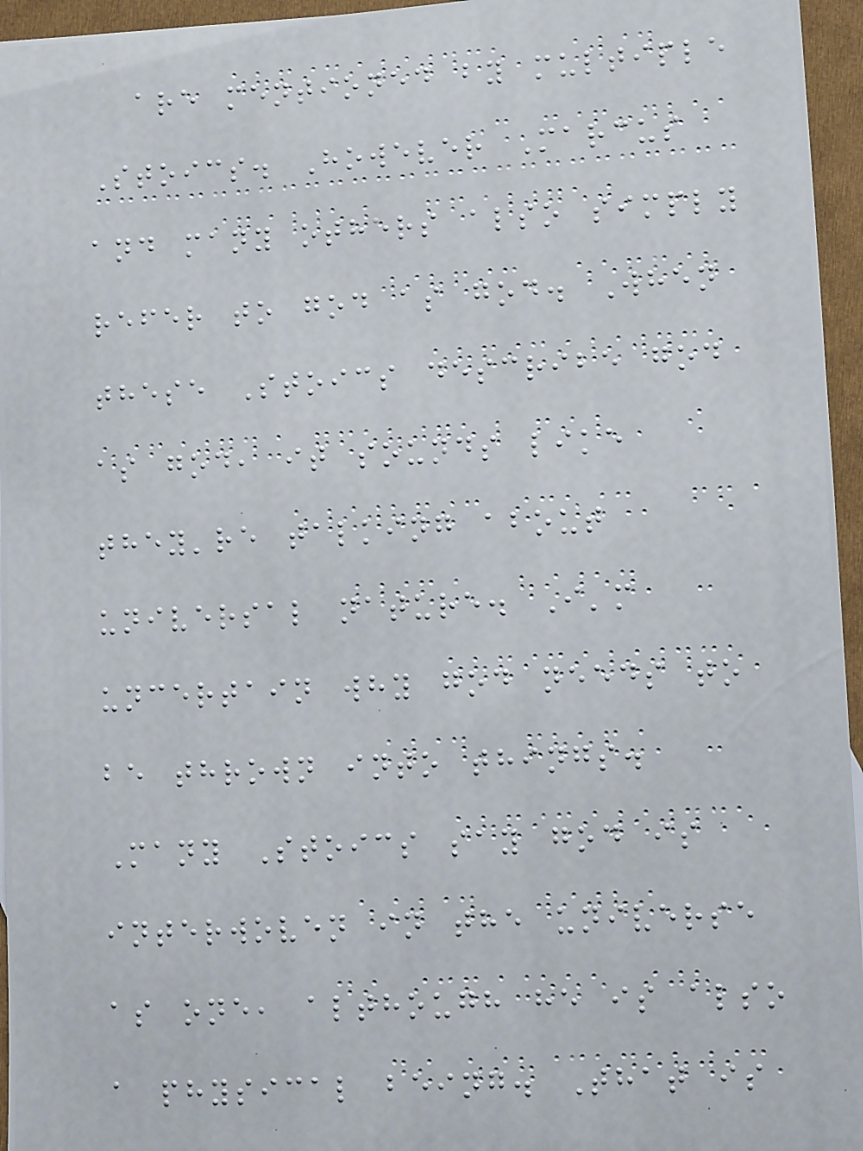are mentioned by multiple
Stoics. However Marcus
and many others also simply
refer to god as god. When
these Stoics describe god
as god, it sounds like
they're talking about
universal nature. I'm
uncertain why god needs to
be thrown into things.
Many Stoics say god is
interwoven in the universe
as one, although he is also
a physical being. That is
